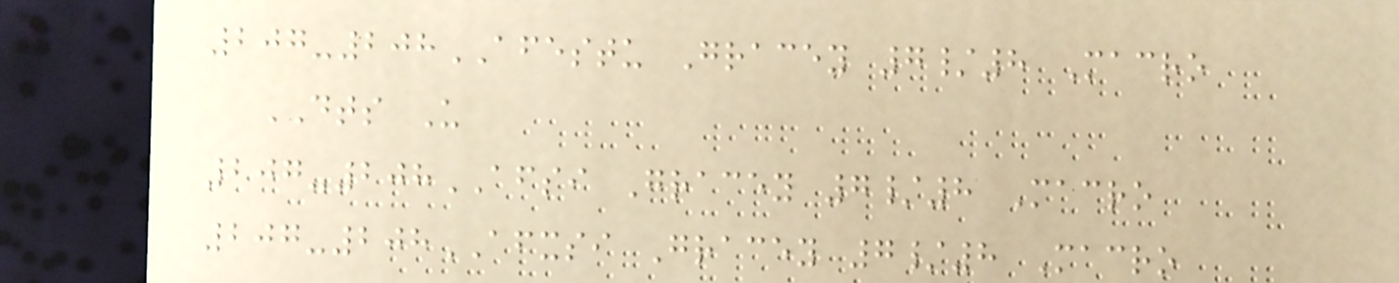207-208AFESTU Gracey 7/8 Macro
DTS U
207-208AFSI Gracey 7/8 Macro
207-208AFXSI Gracey 7/8 Macro
